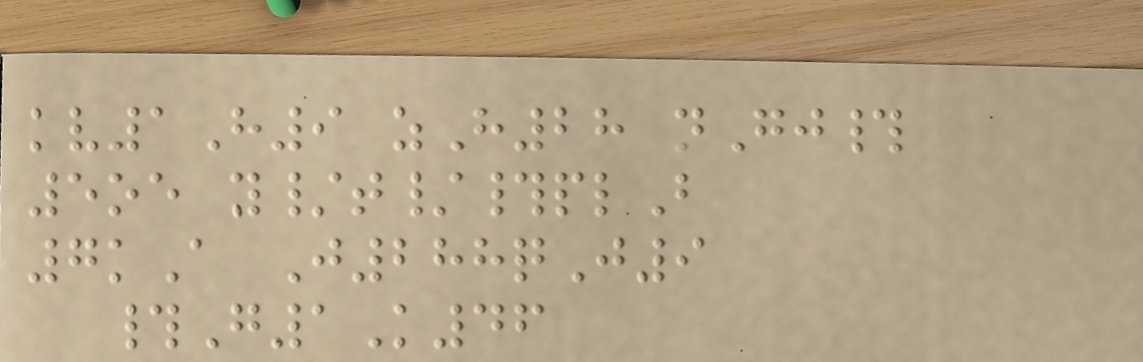kv1H9 zH28 nGj#
5oe y/t/#plB
7kA J288qJ9
#G1K46
